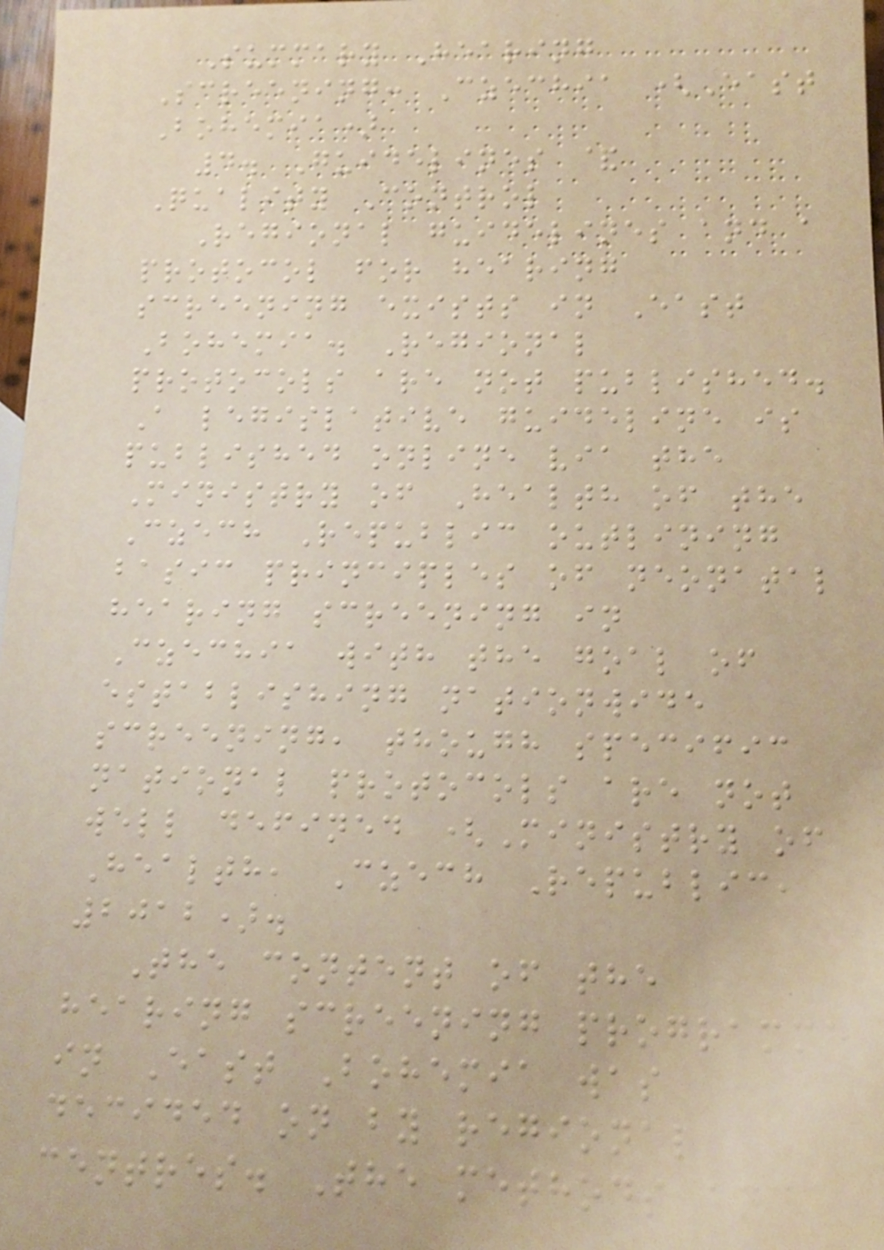Summary Hearing
Screening: Czechia (East
Bohemia)
4. Guidelines &
Quality Control
Regional guidelines and a
protocol for hearing
screening exists in East
Bohemia. Regional
protocols are not published.
A legislative guideline is
published online via the
Ministry of Health of the
Czech Republic outlining
basic principles of neonatal
hearing screening in
Czechia with the goal of
establishing nationwide
screening, though specific
national protocols are not
well defined (Ministry of
Health, Czech Republic,
2012).
The content of the
hearing screening programme
in East Bohemia was
decided on by regional
centres. The methods and
